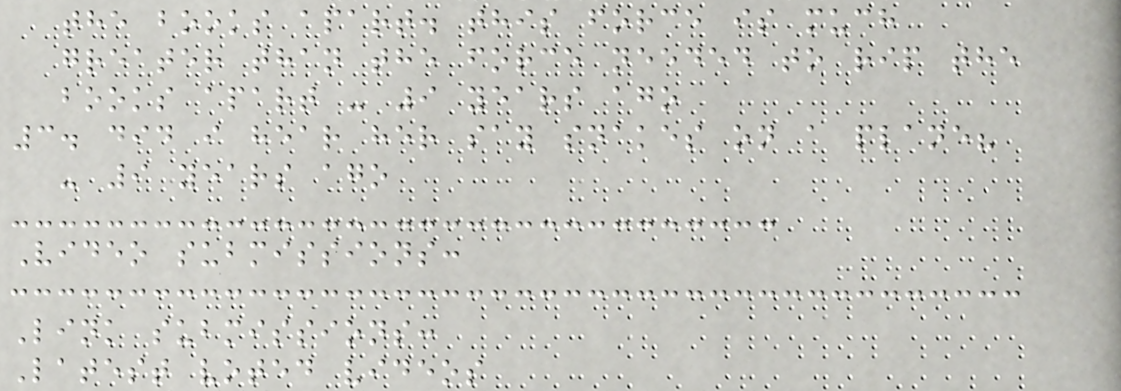the books apart. this force is much
greater than the force needed to rip the
books apart - 9 years ago
3. did i hear her say snakes on a plane?
- 9 years ago
Video submissions:
Link submissions:
Latest voted videos
